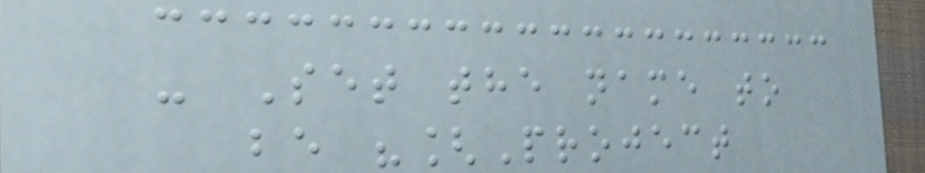- Set the name to
be "[Project
